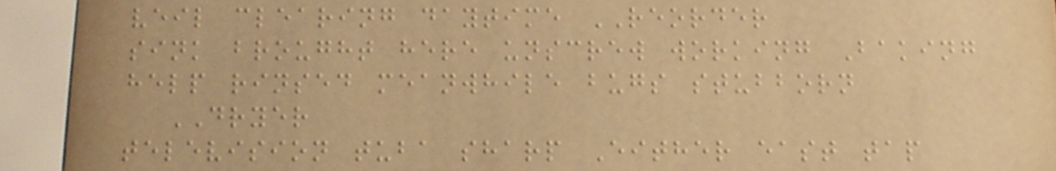veil clearing daytime REORDER
sink brought here unscrew working Baking
help rinsed meanwhile bugs stubborn
DRYER
television tuba sharp Either east tap
